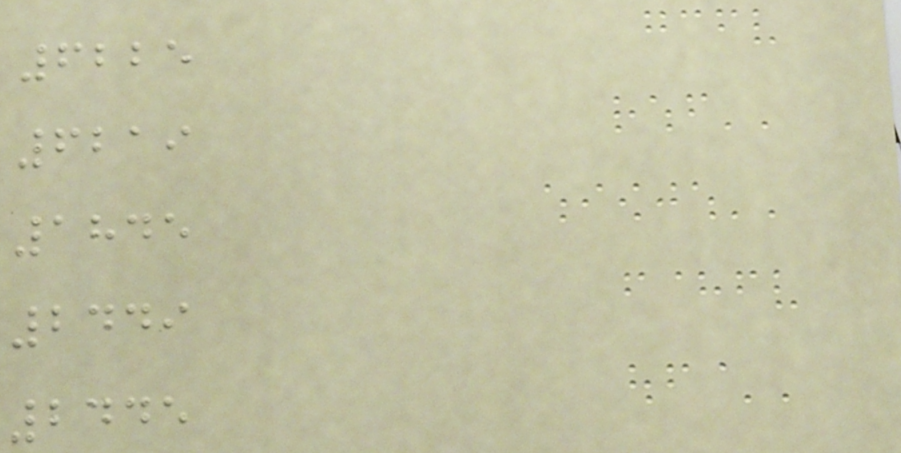6225
6219
1845
2449
2445
